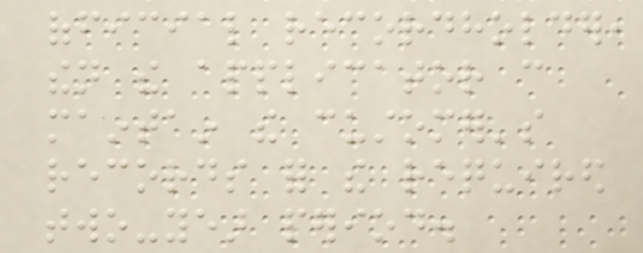official recordholder,
then the applicator can
maintain the customer's
records for the required
two-year period.
